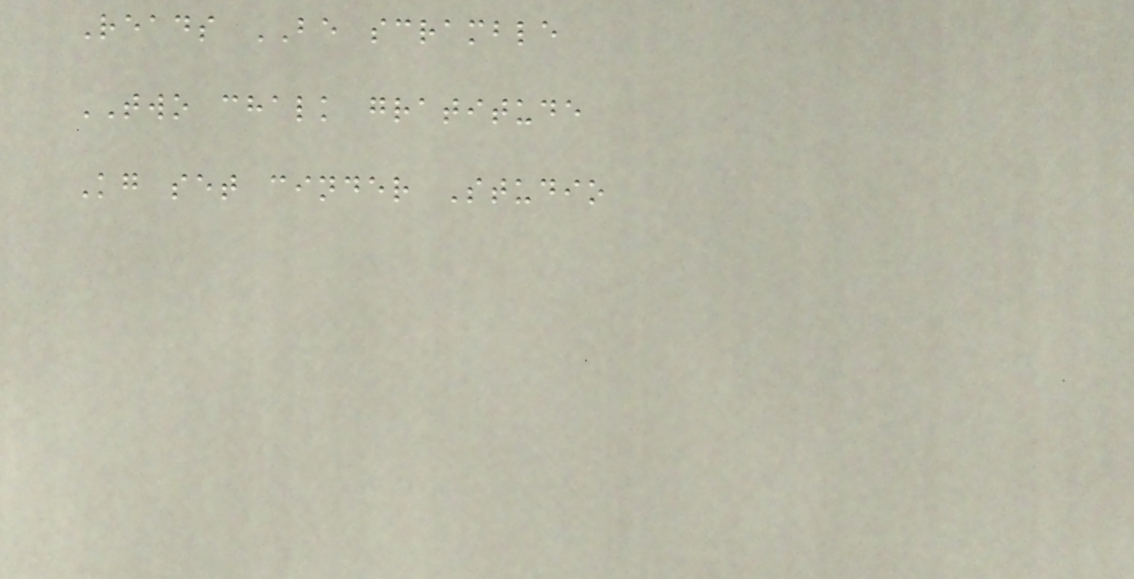Reads BE scramble
TWO chalk gratitude
Kg set cinder Studio
